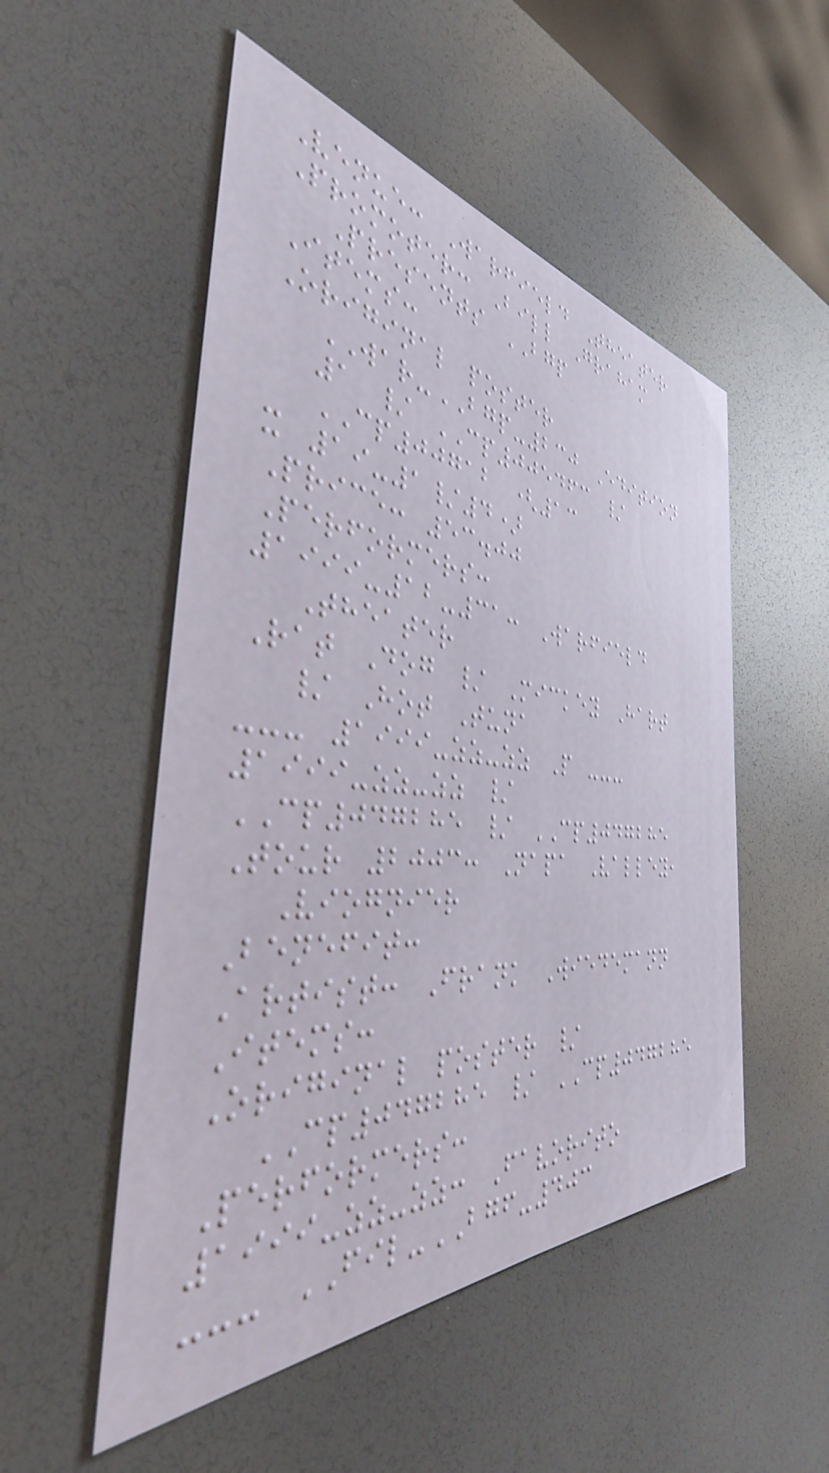Venue: Warfield Theater
Promoter: Bill Graham
Presents BGP
Items:
Original poster
WAR-BGP-230 Edition
1 / CP005463 /
CP00712 (13
x 19-1/4)
Price: 53.00
Performers:
1999-12-31: Warfield
Theater
Rat Dog / Mickey Hart
/ Hot Tuna
--- 1999-zz-zz P ---
1999-zz-zz /
CP047285 / CP047285
Tour 2003: Napa Valley,
Viognier
Benefit:
Artist: Frank Wiedemann
Items:
Original poster /
CP047285 / CP047285
Performers:
1999-zz-zz: Favorito
--- FIL-BGF-403
